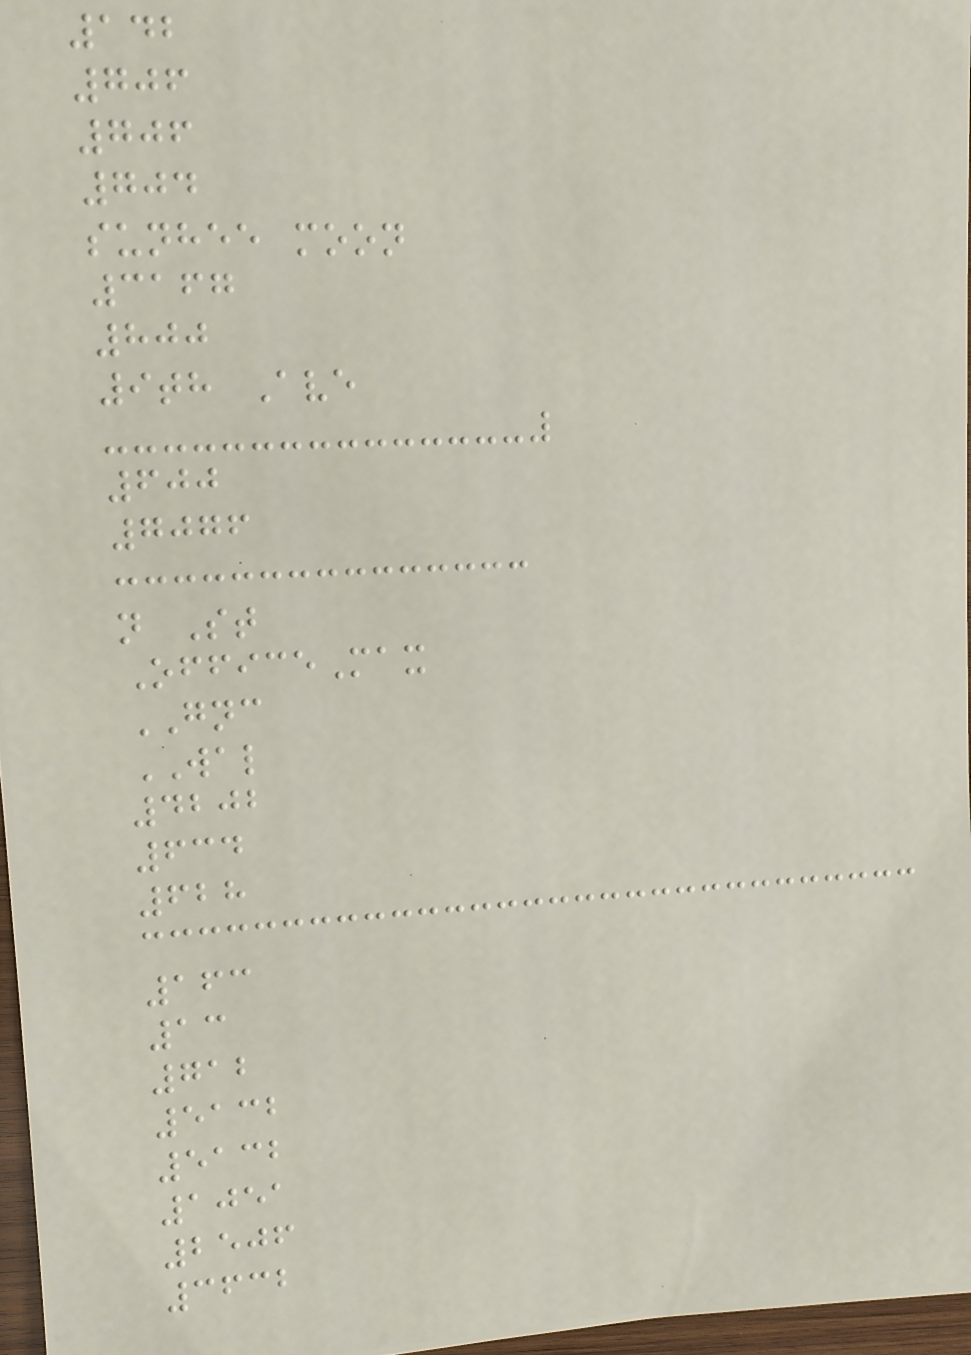142
706
706
704
sunhee moon
3167
800
9th Ave
600
7076
n St
OfficeMax
GNC
WAL
4202
634
628
163
13
712
5132
5132
1051
2506
3632
